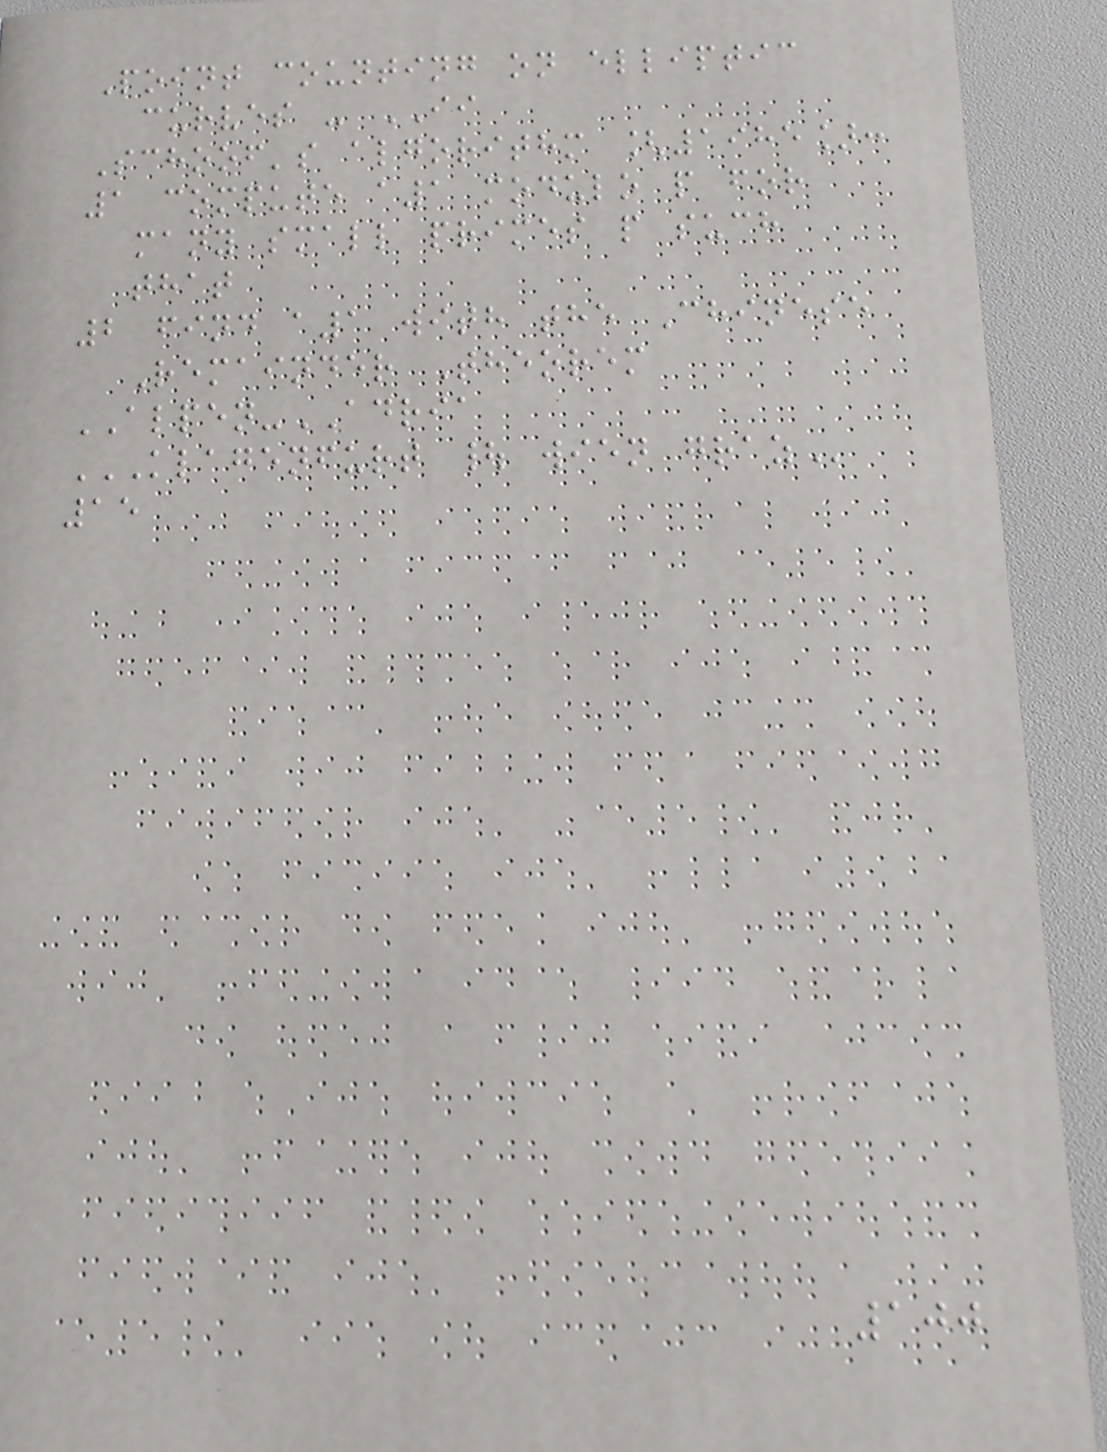Point counting on elliptic
curves - II
Schoof's algorithm [1985]:
1 compute a1 modulo p for
many small primes p such
that
2 find a1 with the Chinese
Remainder Theorem
ALPEN-ADRIA
KLAGENFURT | WIEN GRAZ
15
100
